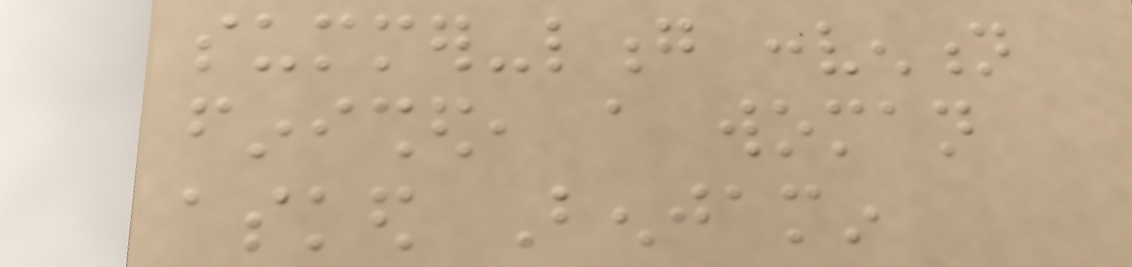summer-long convention
finished, a woman
asked Benjamin
